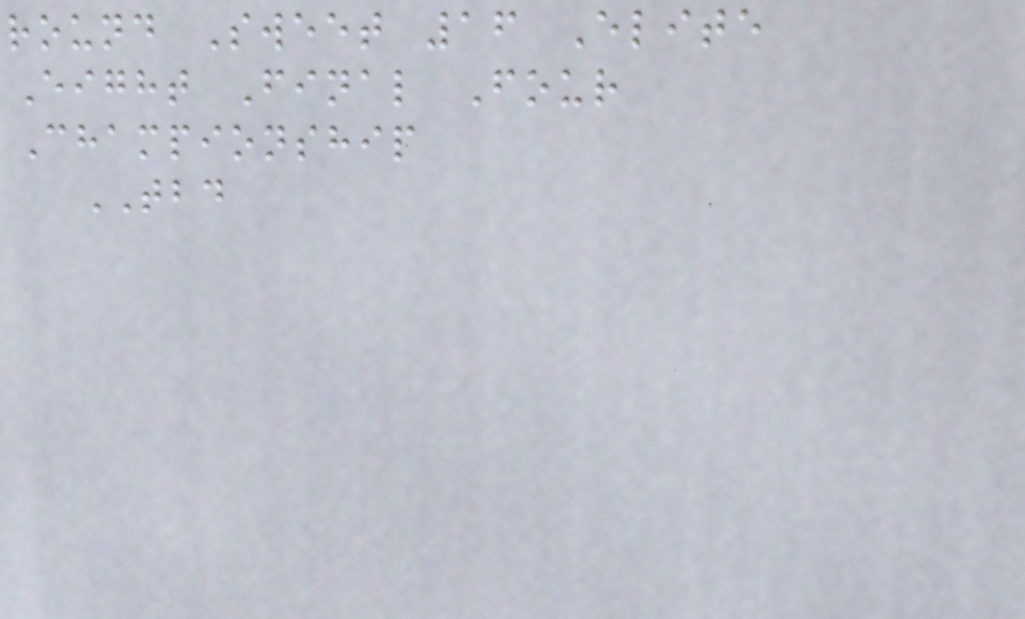round Sweet 16 Elite
Eight Final Four
Championship
TBD
